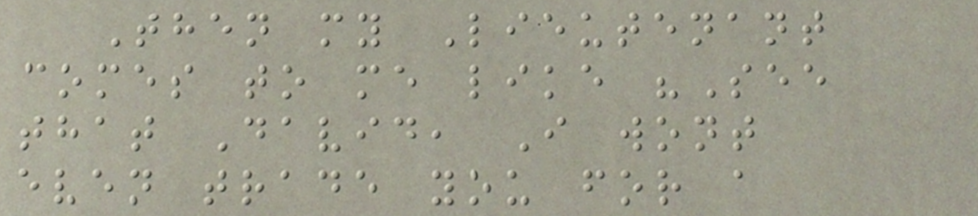Then my Lieutenant
comes to me like "See
that David, I wont
even trade you for a
